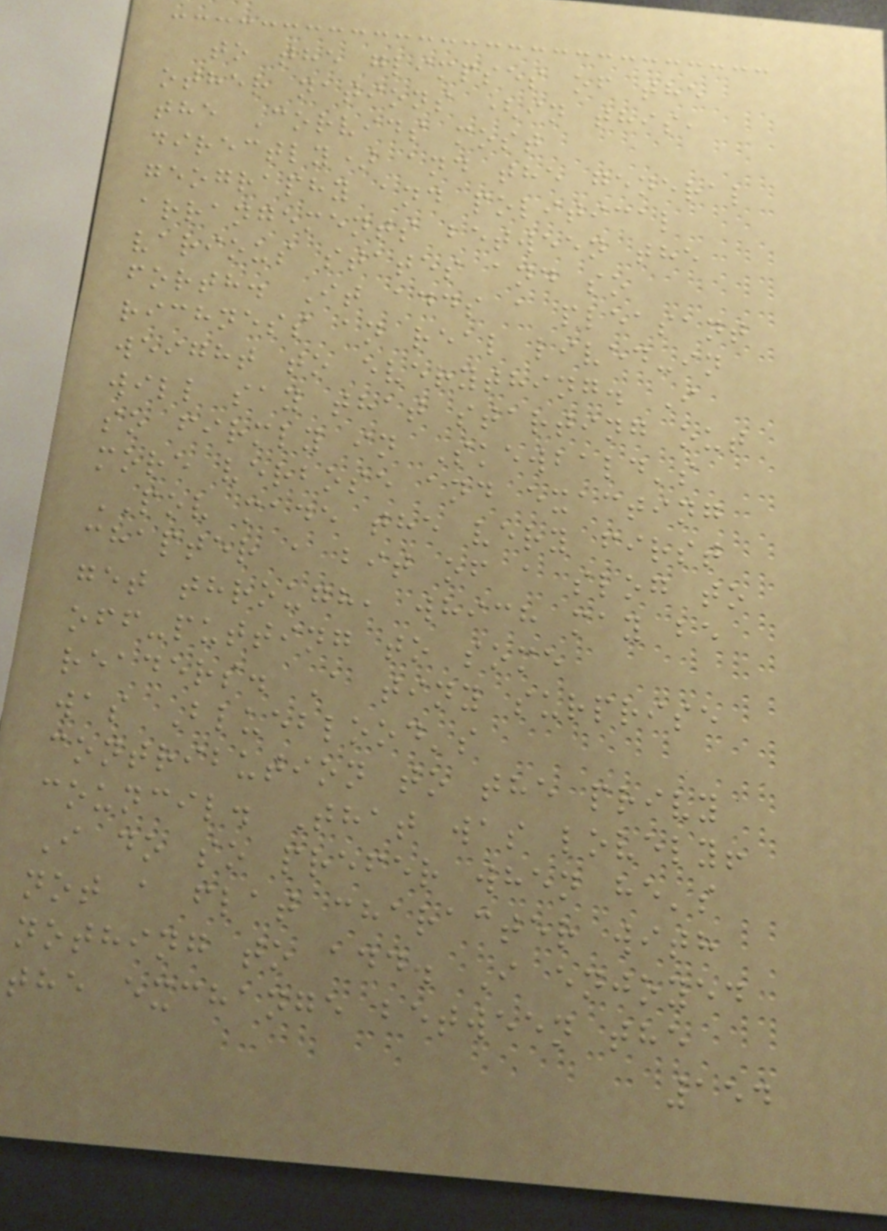to the glimpses of the
other nations (in this,
the Corvids most
directly) and the general
geography and political
arrangements between the
various states and so
forth. It adds a pleasant
richness an real lived-in
weight to everything. I
will say that starting out
so firmly in Skewbald's
more verbose and exacting
POV made the very first
chapter a bit of a slog to
get through, which may be
off-putting to some
readers. A tiny surprise
was Blueblood's
contribution to the privy
council. That was lovely!
I do so prefer when he's
not a flat character with
nothing to add. I enjoyed
the exchange between the
154
